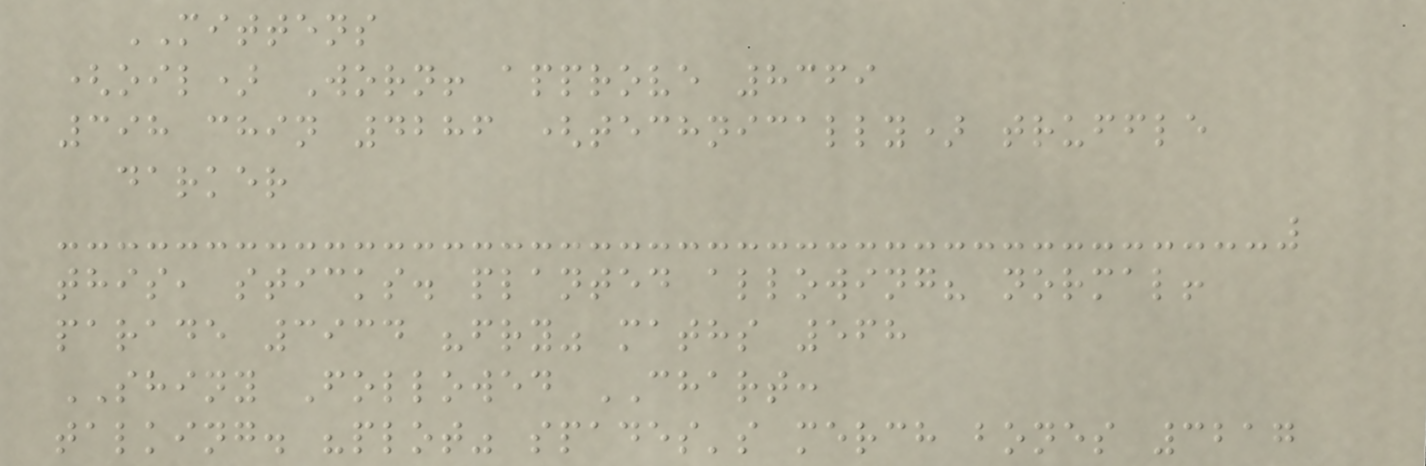MITTENS
(oil) Worn! approve 8369
398 chin 4286 (technically) truffle
darker
this, sticks. planted allowing? normal!
parade 3934 "fry" maths 568
SHINY Followed CHART:
talking. "plot" spades's merch bones 3217
